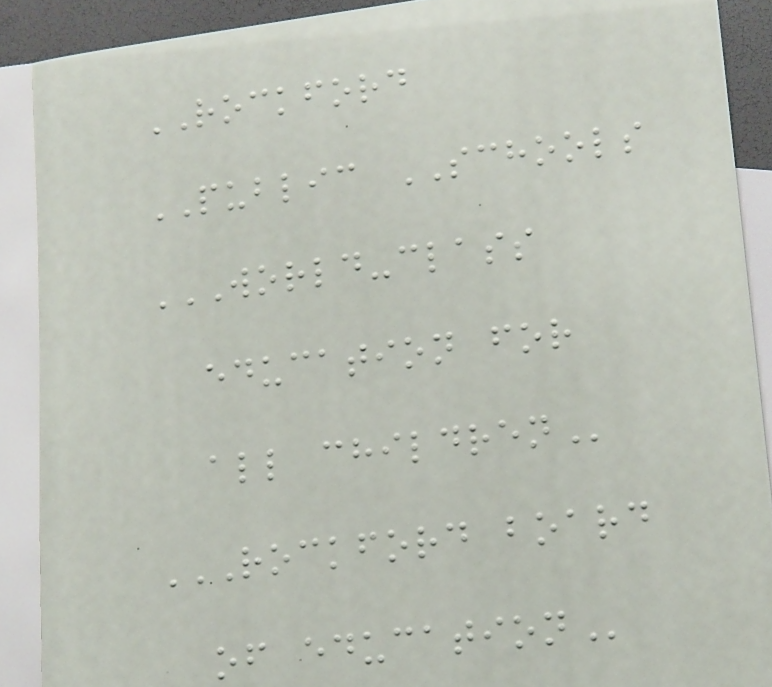ROCKFORD
PUBLIC SCHOOLS
WORLD-CLASS
EDUCATION FOR
ALL CHILDREN
ROCKFORD BOARD
OF EDUCATION
